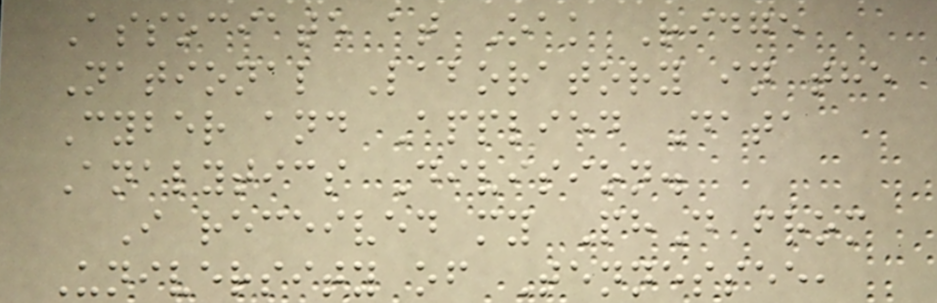Associate at Oak Ridge
National Laboratory in the
Cyber and Applied Data
Analytics Division.
I received my PhD from
University of Tennessee,
